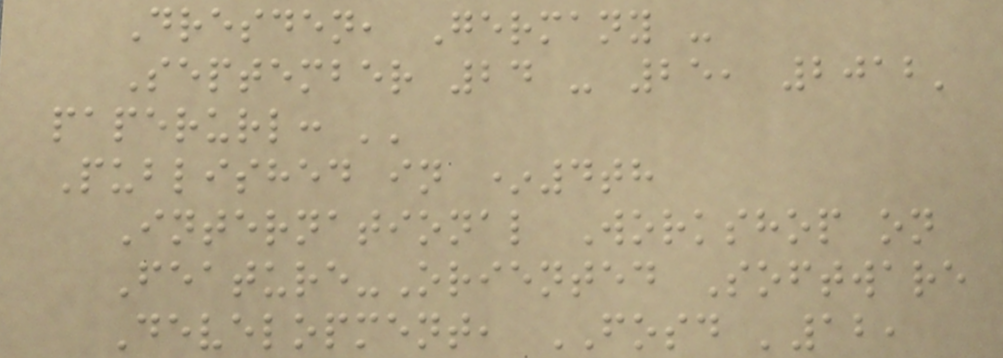Dresden, Germany -
September 24 - 25, 2012'
paperurl: ''
Published in *4th
International Workshop on
Feature-Oriented Software
Development, FOSD '12,
